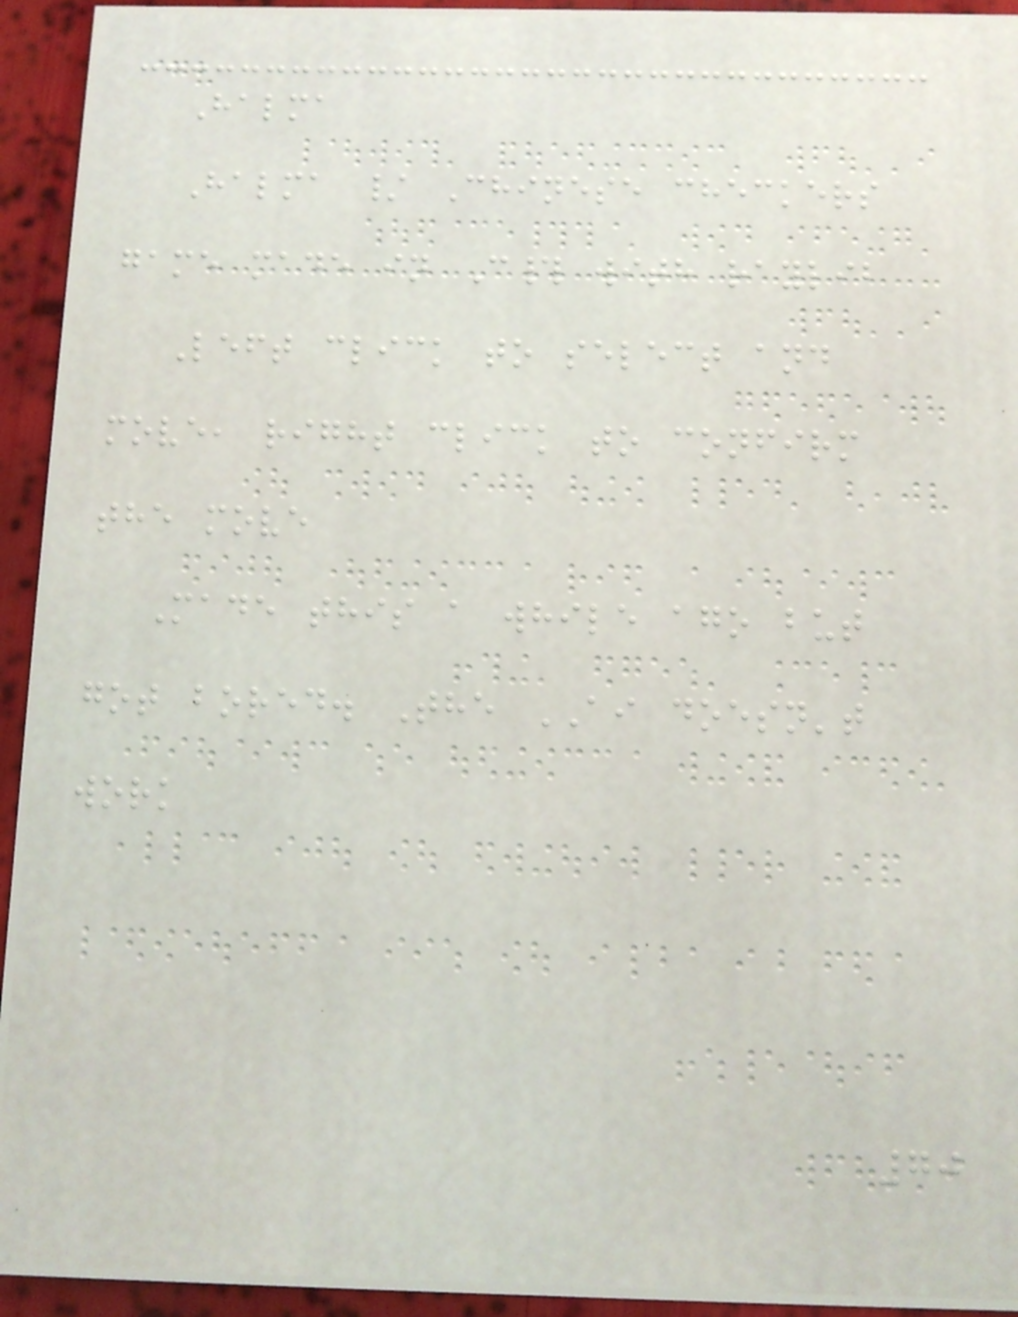Halma
Halma / Chinese checkers
game made in C# with raylib
Left click to select and
move, right click to confirm
the move
Made this a while ago but
got bored. The AI doesn't
work
70
